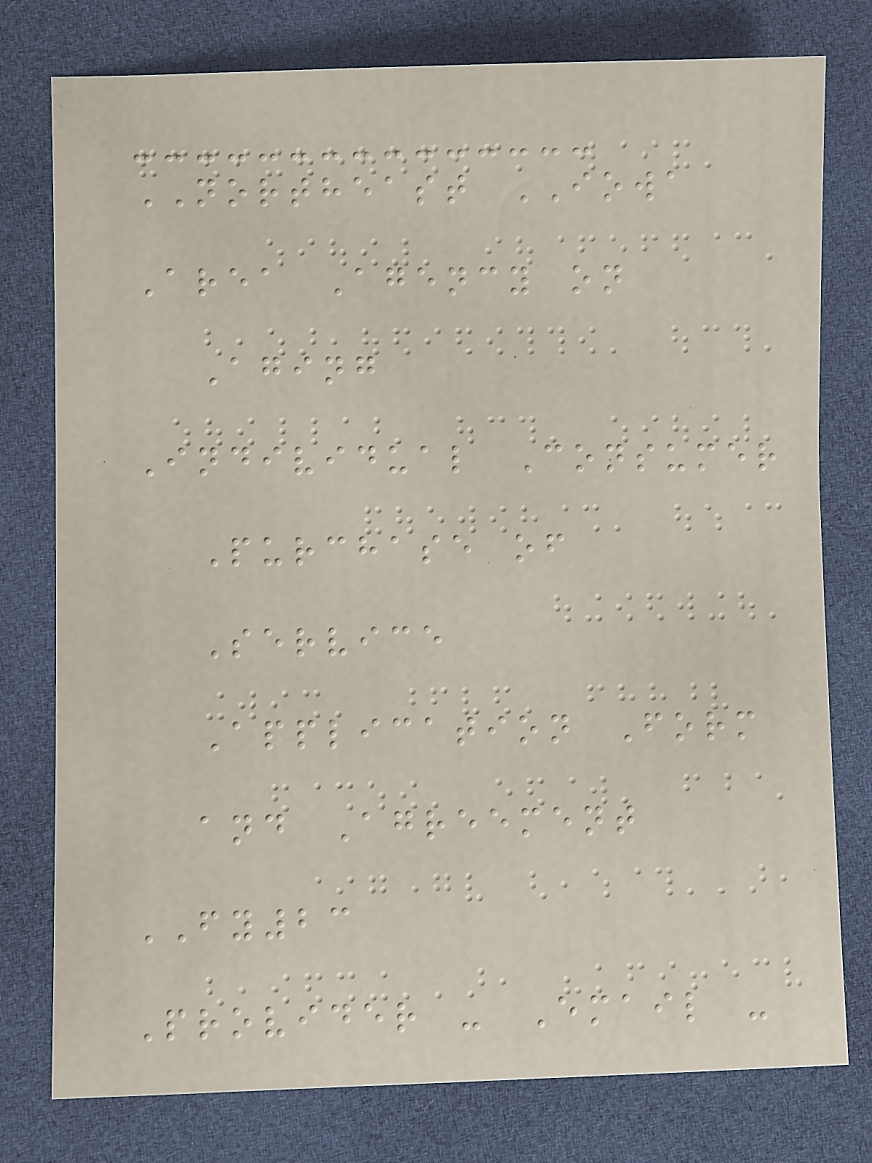NORTHEAST IOWA
Area Agency on
Aging
Individual Consumer
Purchase of
Service
Application Form
and Agreement
FY23
Provider - Email -
